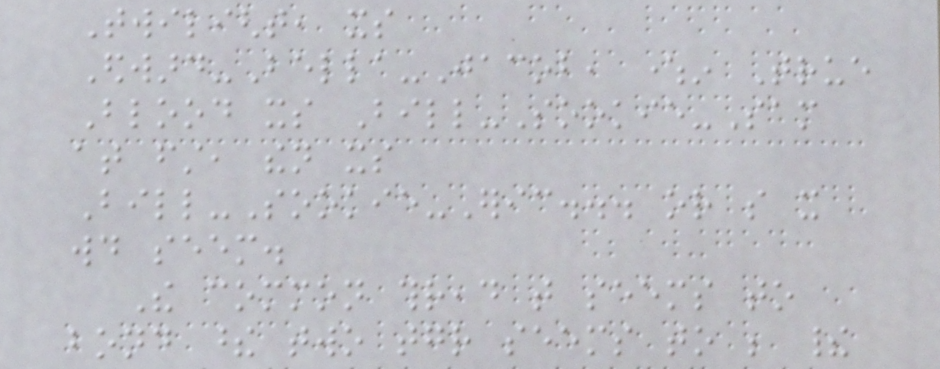Twilight, its
Edward-Bella-Jacob, wherein True
Blood its Bill-Sookie-Sam
at first, then its
Bill-Sookie-Eric... or so it
would seem.
The common thread that seems to
bond these two together seems to be their
